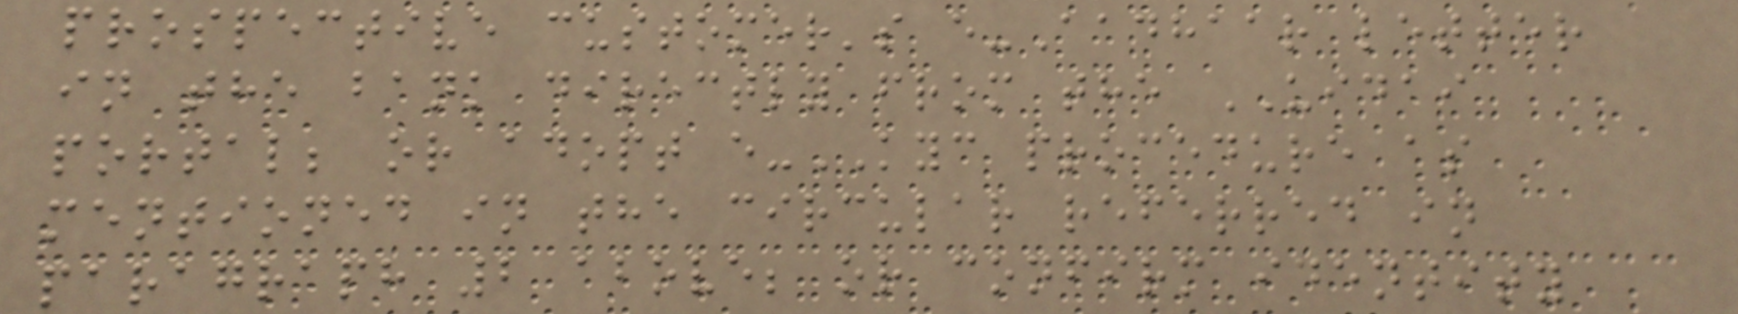prospective customer's e-Aadhaar letter
in the bank directly from the UIDAI
portal; or adopt e-KYC procedure as
mentioned in the circular referred in
paragraph 2 above; or confirm identity
